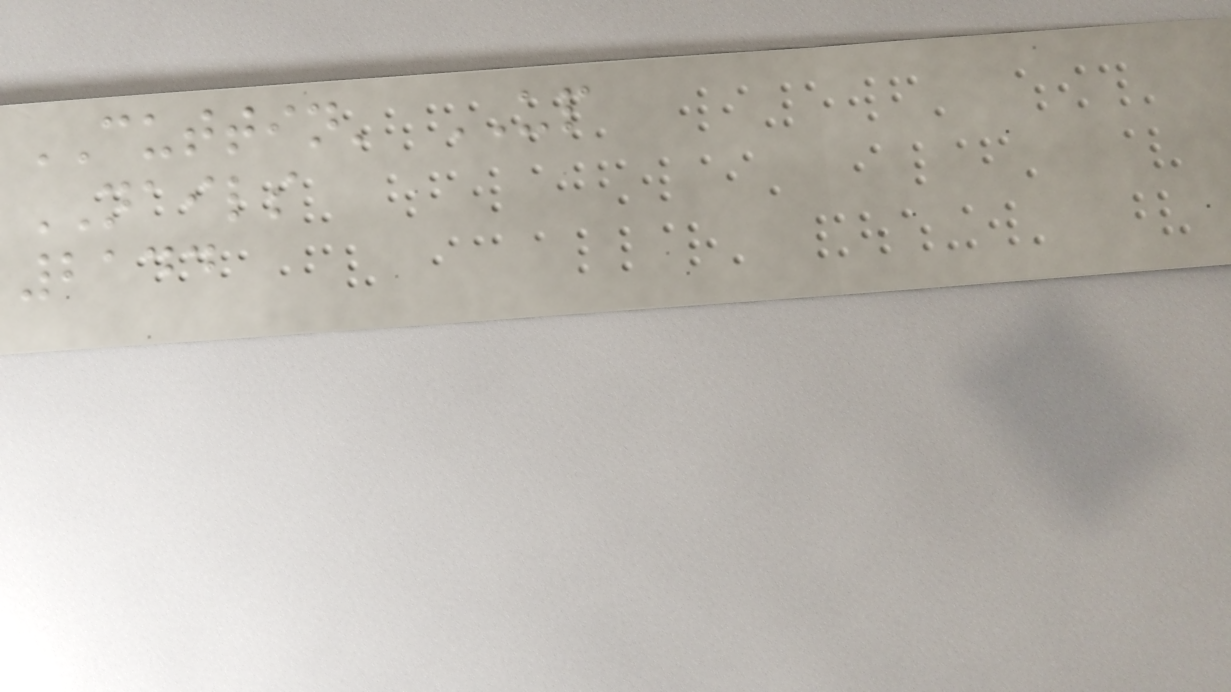CUTTIN' UP
NAILS
2144
